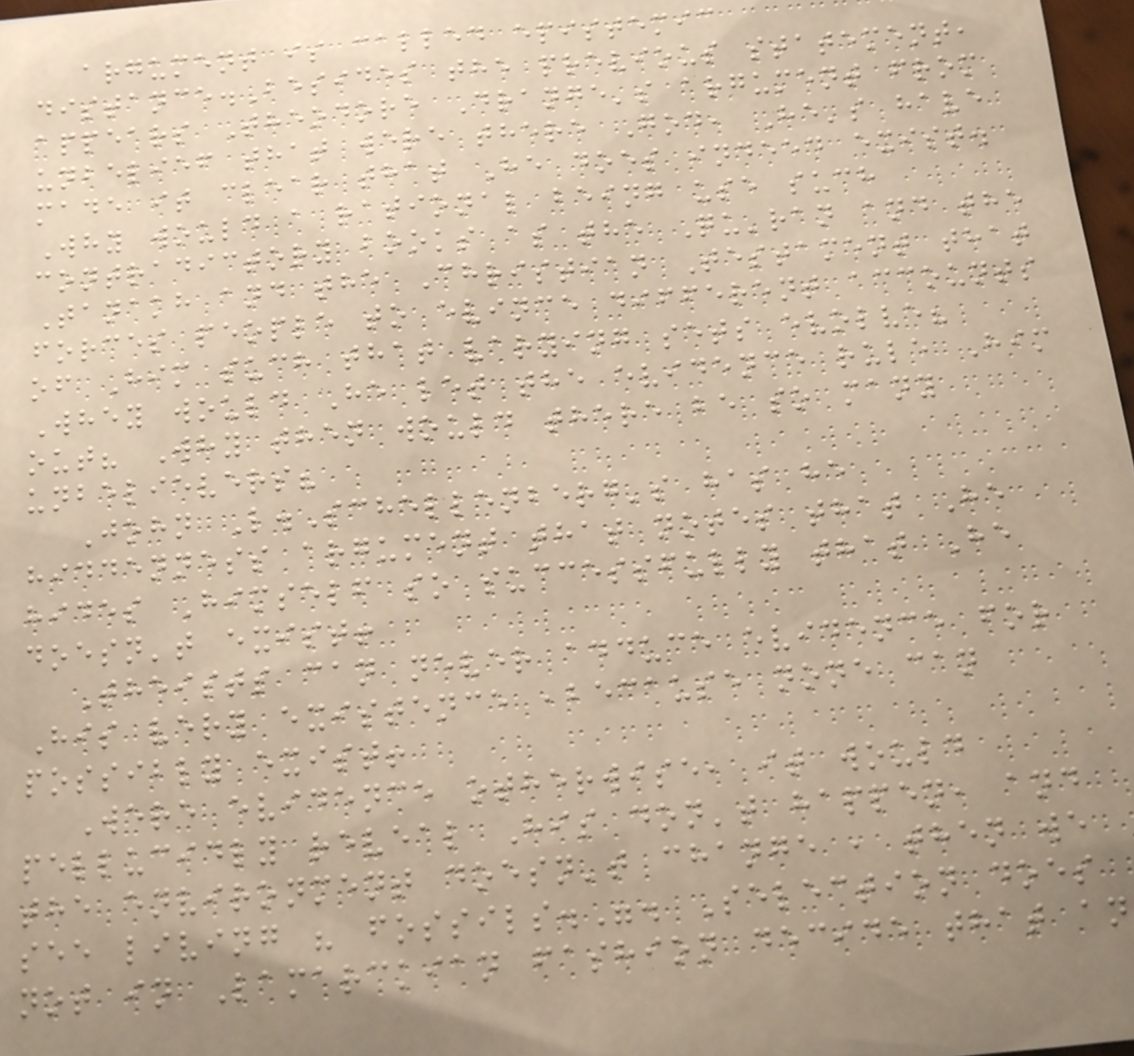argument is called epistemic
distance.Besides the previous statement,
appears Theodore Drange's argument from
unbelief that were there God, He's have
made it clear that He does indeed exist.
Why would a rational being use such
contradictory books as the Qu'ran and the
Tanakh and the Christian Testament that
forces people to evince different accounts
of Him such that varying sets evolve?
Whey would He let the evidence rule Him
out? Why then would there be so many
unbelievers?
John L.Schellenberg's has he
hiddenness argument that notes that He
hides Himself so successfully that He
doesn't exist!
Theists can never adduce evidence for
His very existence ,because none can
possibly exist!
Were evidence otherwise, it would
pellucidly reveal His don't happen, and
the environment doesn't change , then we
see living " fossils.". Selection does
not in Lamarckian fashion decide that an
